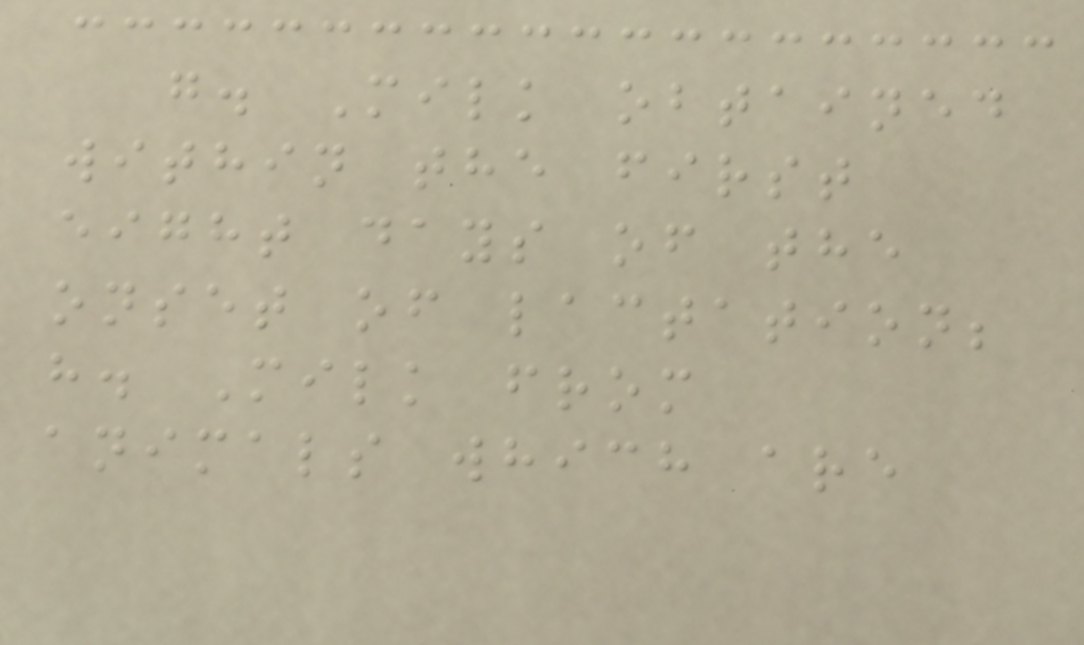g. Milk obtained
within the first
eight days of the
onset of lactation;
h. Milk from
animals which are
